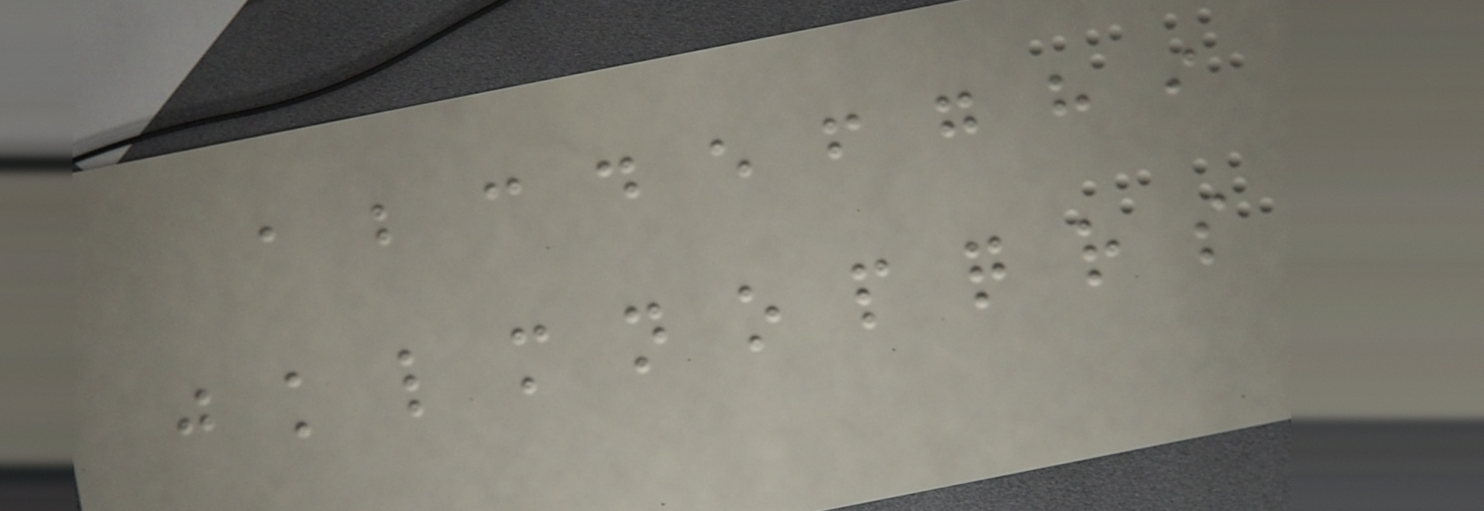a b c d e f g h i
j k l m n o p q r s
